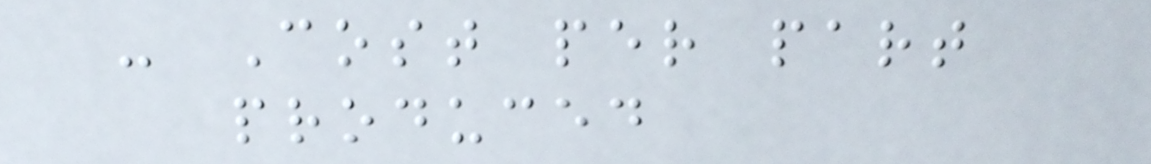- Cost per part
produced
